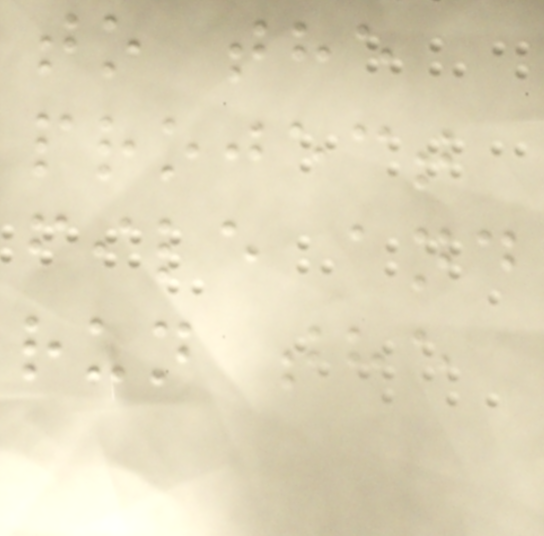to the
project
file and
run the
